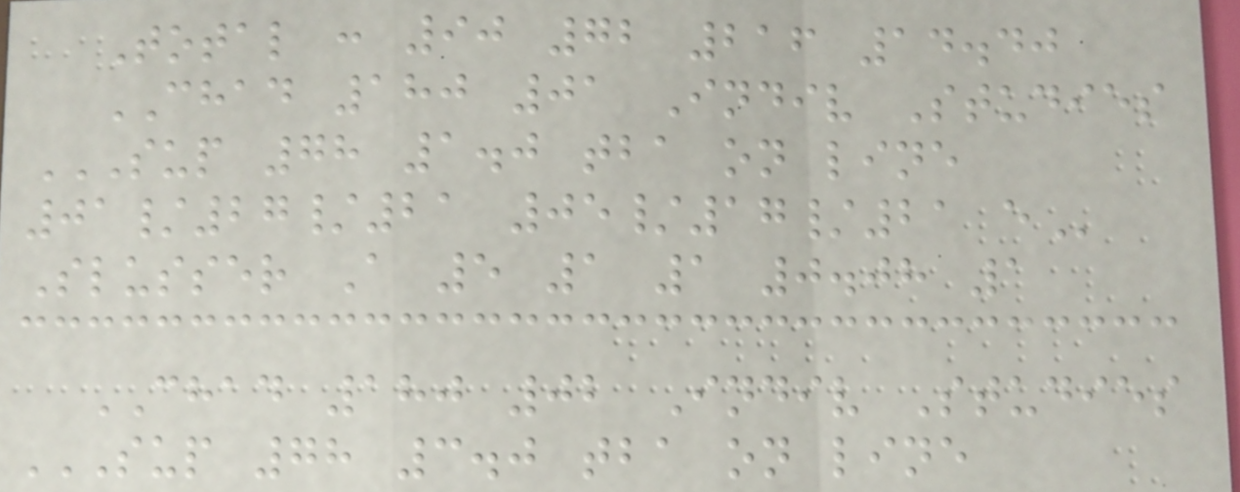Total : 90 72 216 14.40
CHAD 180 01 Indiv Studies
SUP 78 1.0 TBA ON LINE
01/27/21 05/17/21 E
Slusser A 5 1 1 0.08 1
CHAD 180 02 Indiv Studies
SUP 78 3.0 TBA ON LINE
